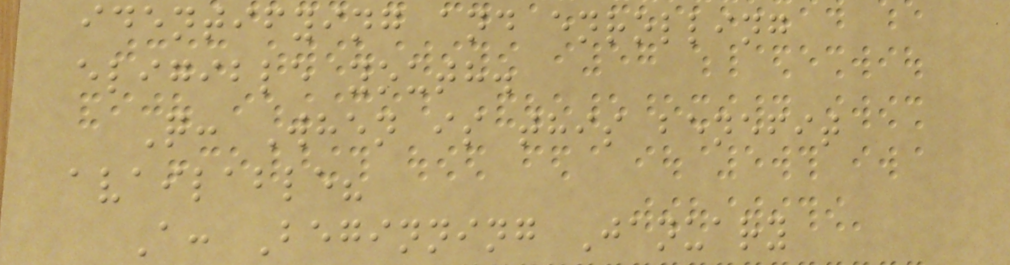identifying and enrolling
eligible youth.
Q: When is this benefit
available?
A: Beginning January
